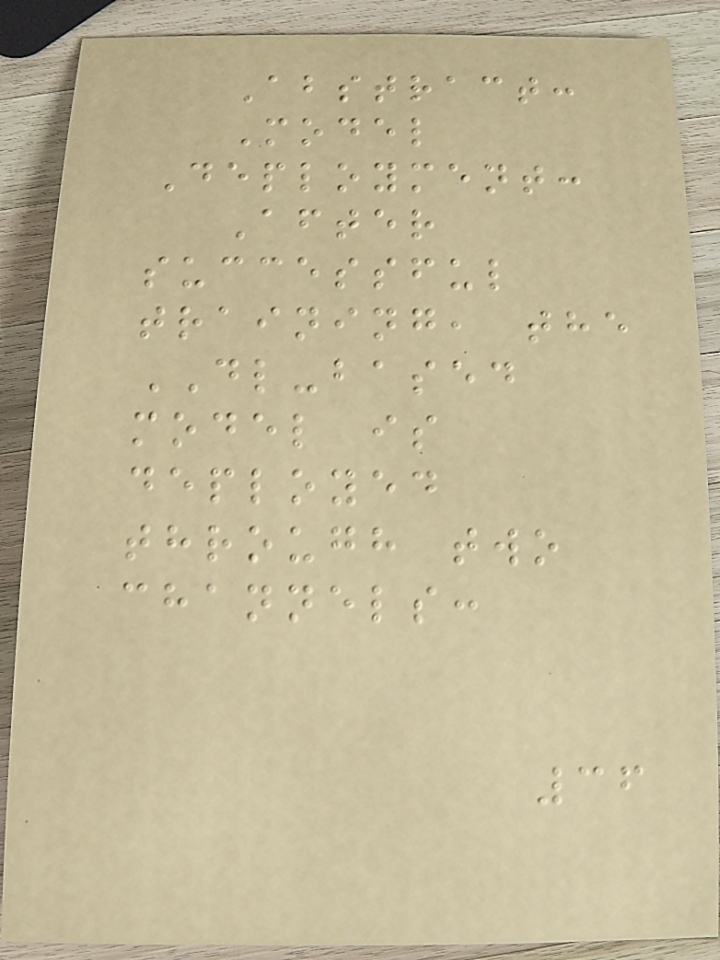Abstract:
Model
Deployment:
After
successful
training, the
DL-based
model is
deployed
through two
channels:
36
